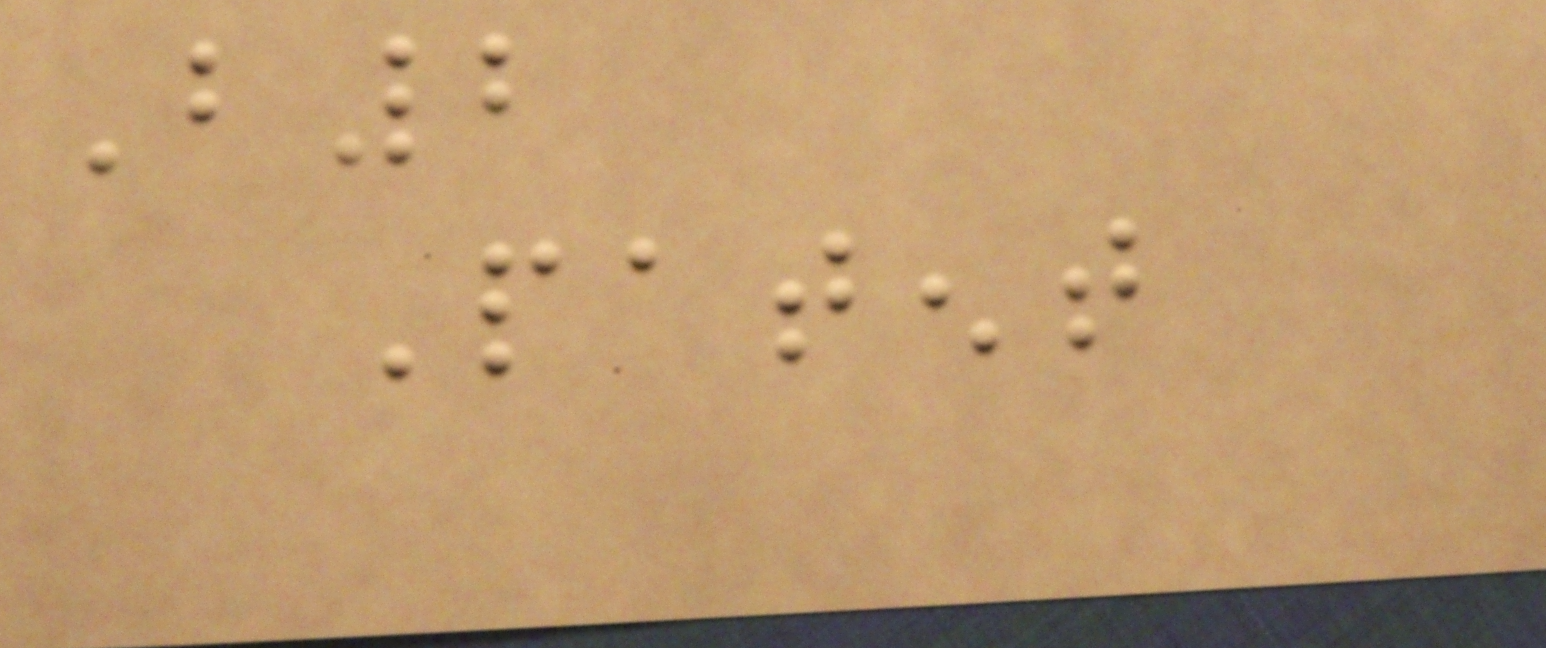B2
Patent
